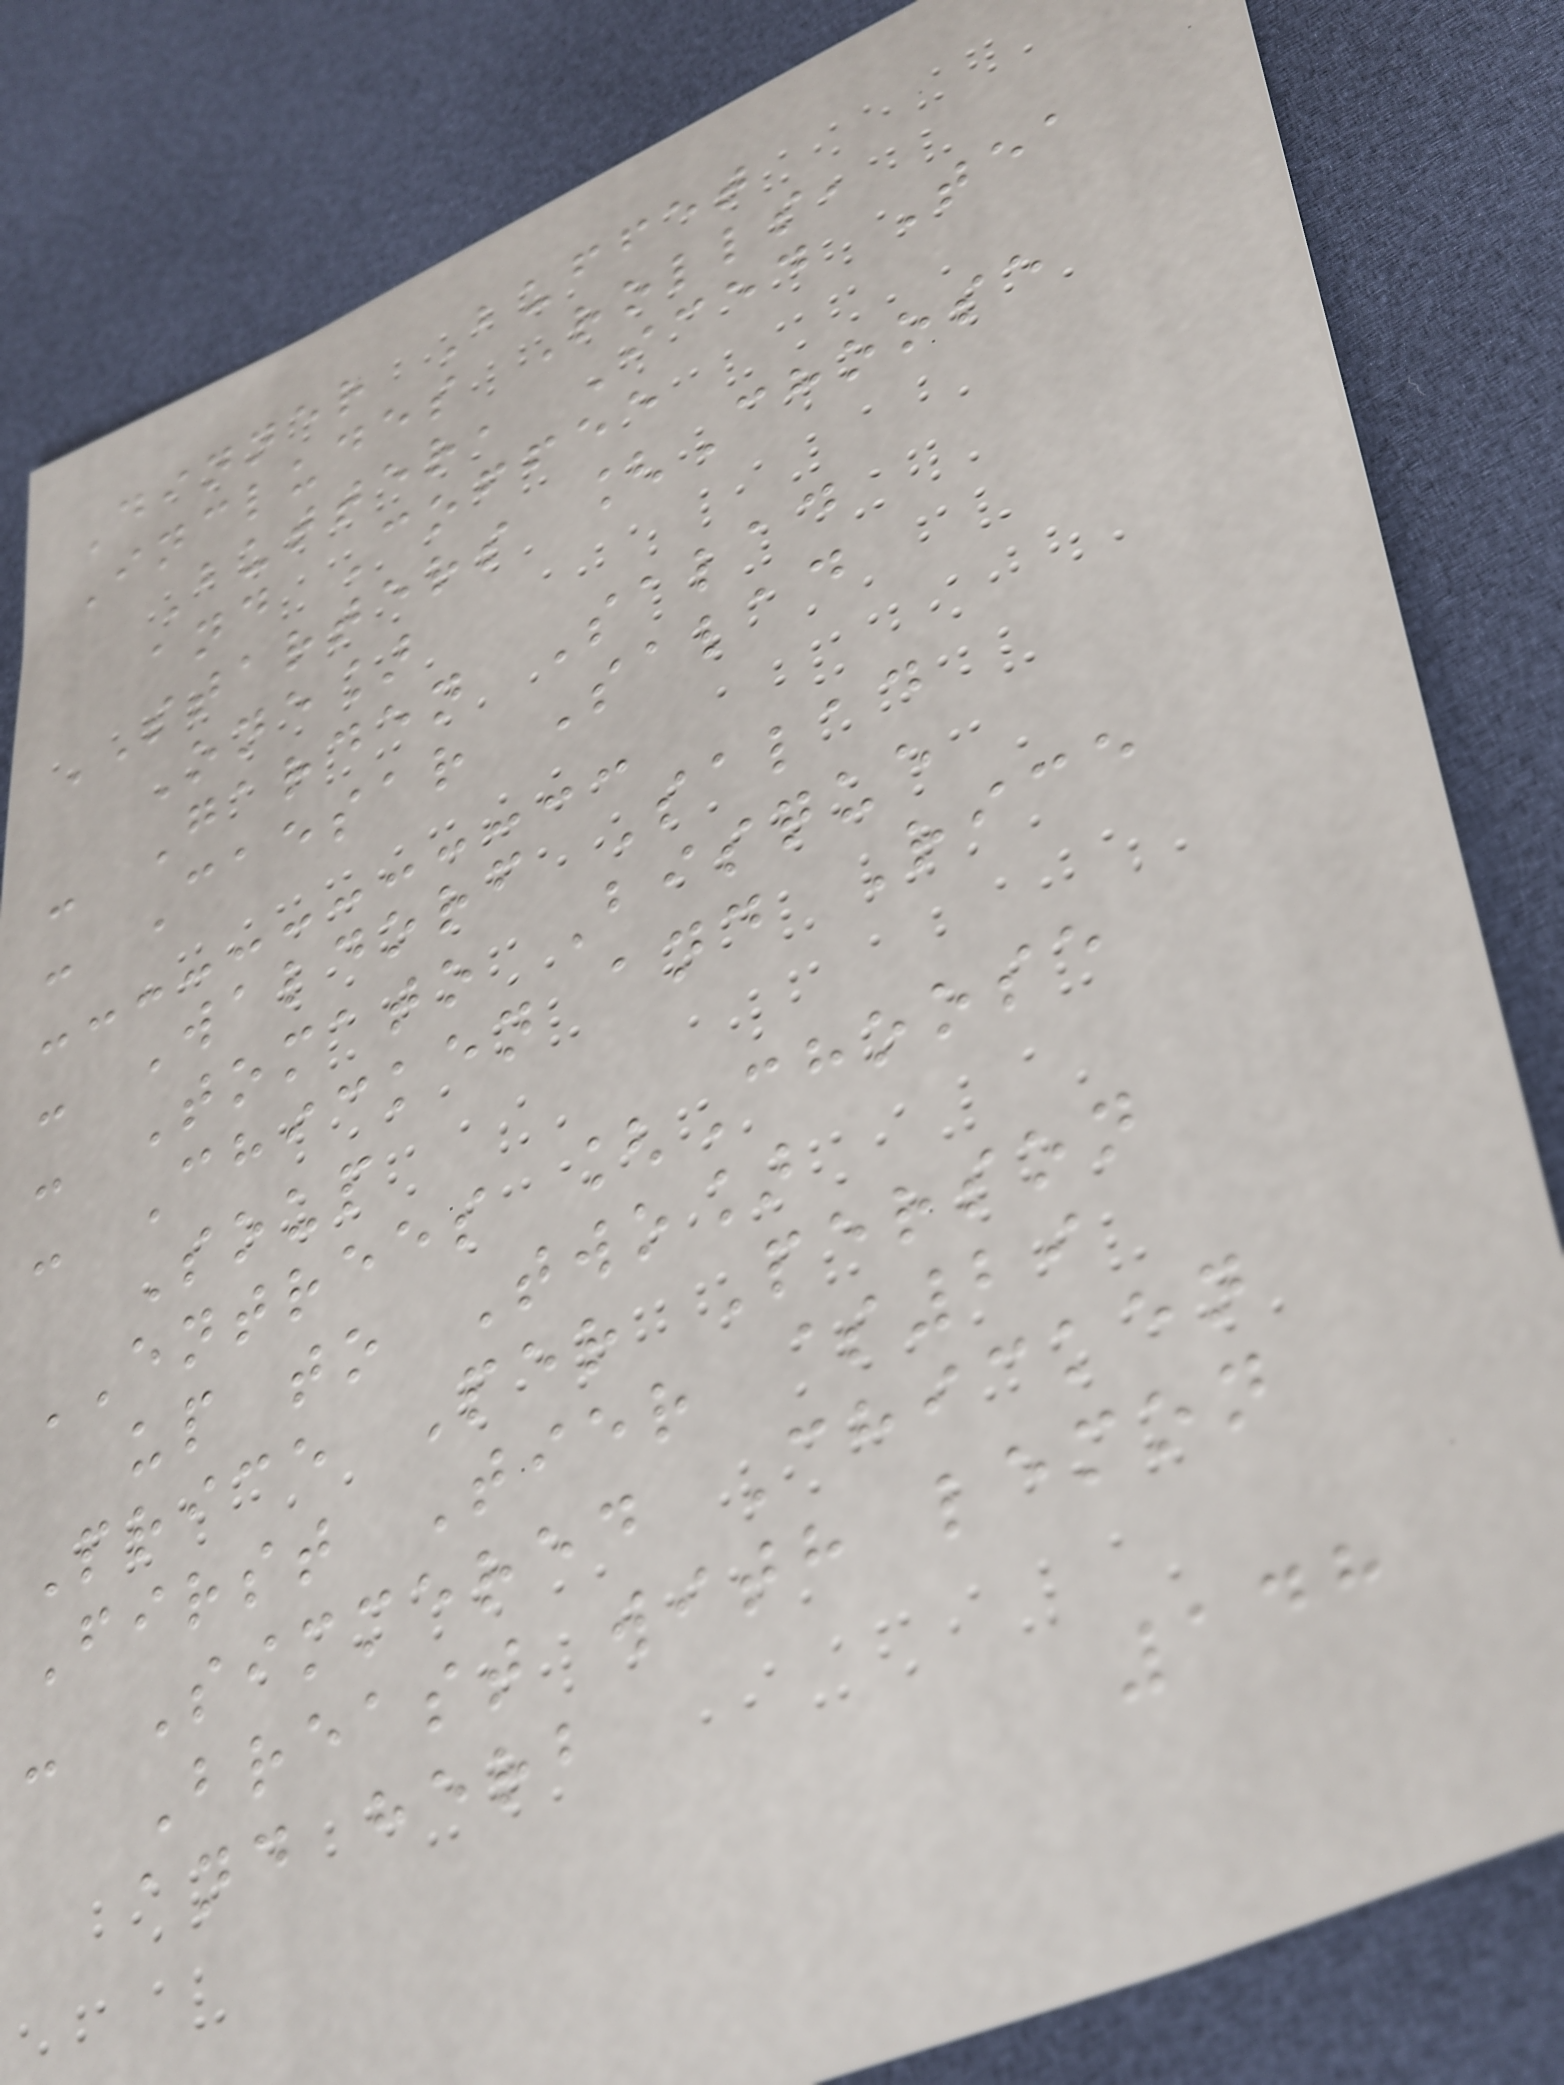Dinner Buffet
Includes Rolls,
Butter, Iced Tea
and Coffee
STARTERS [Choose
One]
- Garden Salad
- Caesar Salad
- Waldorf Salad
- Tomato Bisque
- Chicken and Rice
Soup
ENTREES [Choose
up to Two]
Price Per Person
First Tier $29
- Simmered Chicken
Breast with lemon
and herb
148
